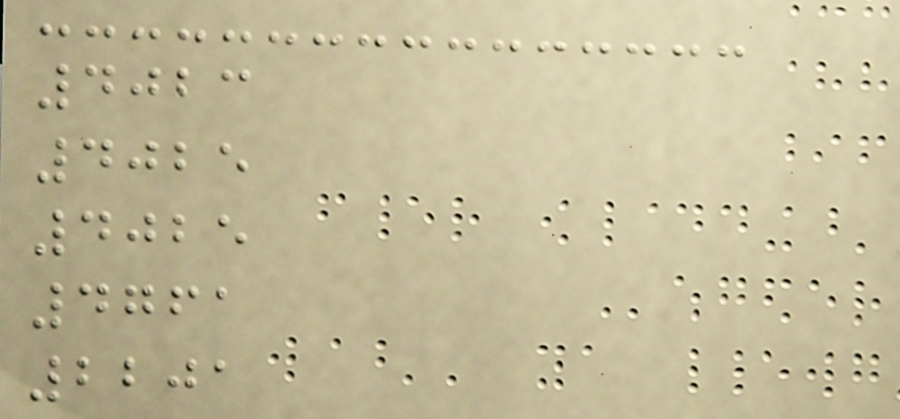4023
4025
4025
4761
2201
